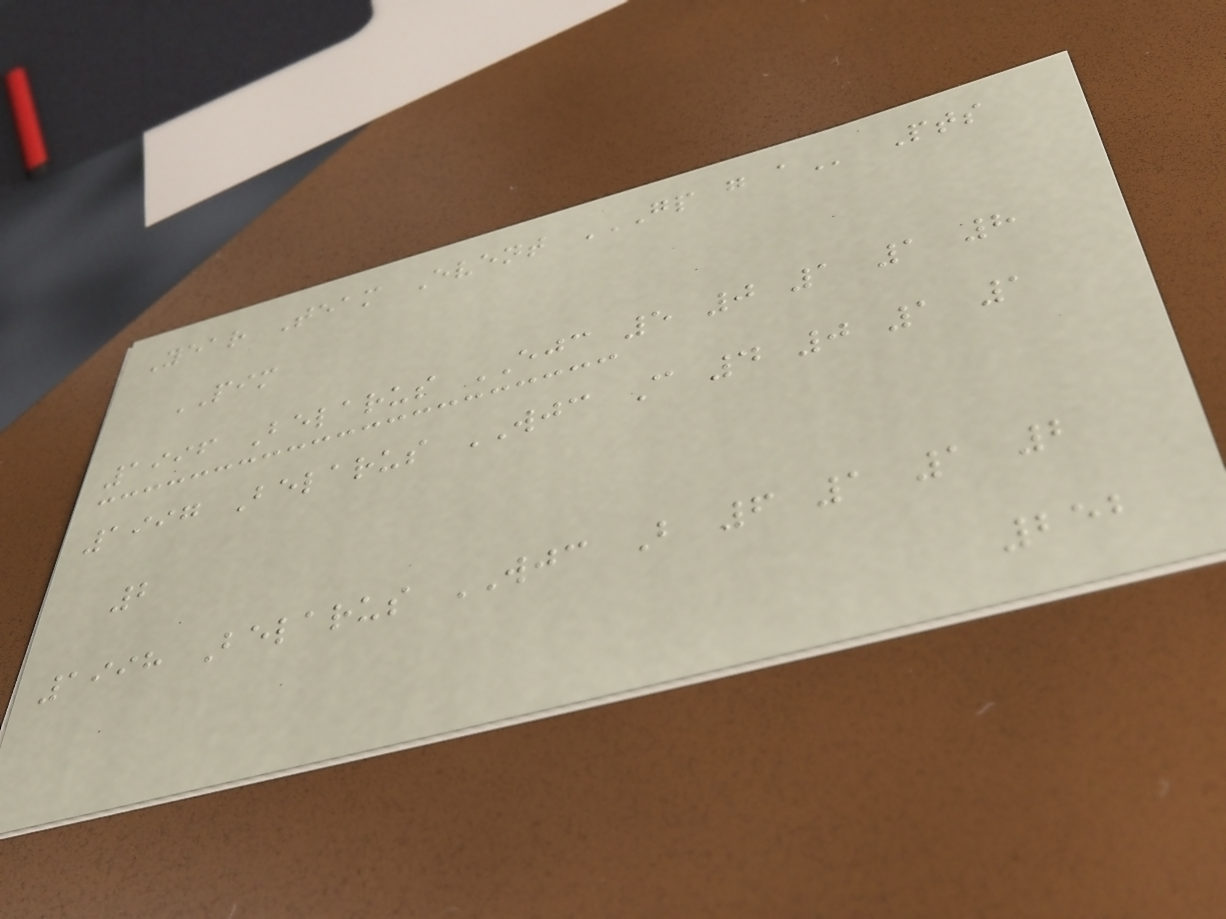Year Team Event GP G A Pts
PIM
1996 Belarus EJC 5 0 1 1 8
1997 Belarus WJC C 4 0 1 1
2
1998 Belarus WJC B 6 1 1 2
252
